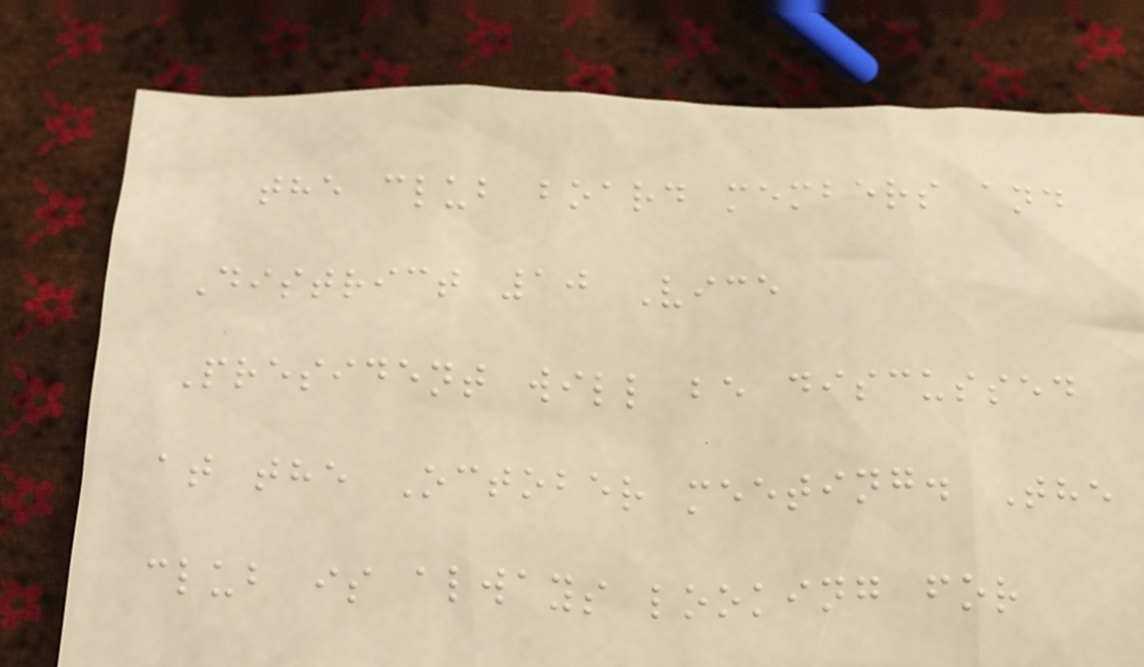the club board members and
District 10 Vice
President will be discussed
at the October meeting. The
club is always looking for
